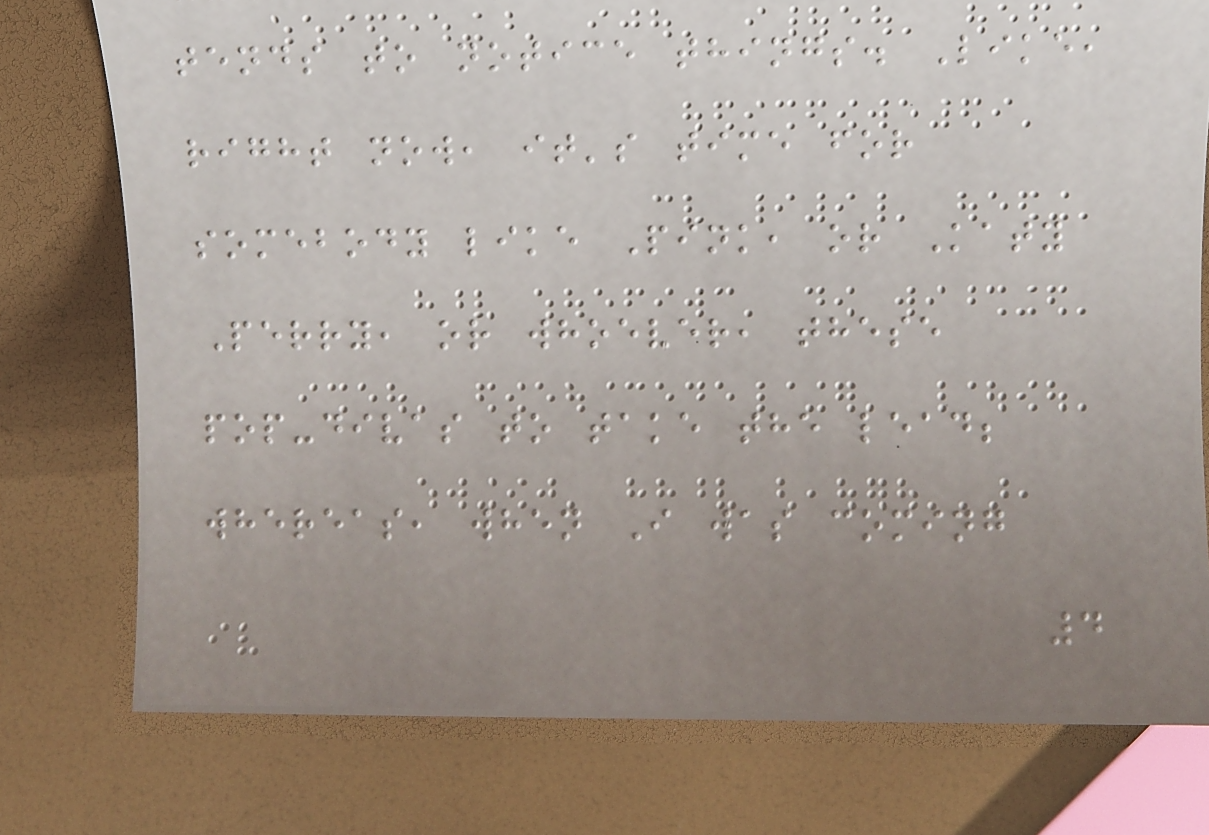tends to notice things. Like,
right now, it's time for
somebody like Pink, or Katy
Perry, or whoever, these
pop-divas to take the lead;
whereas, when I was coming
4
